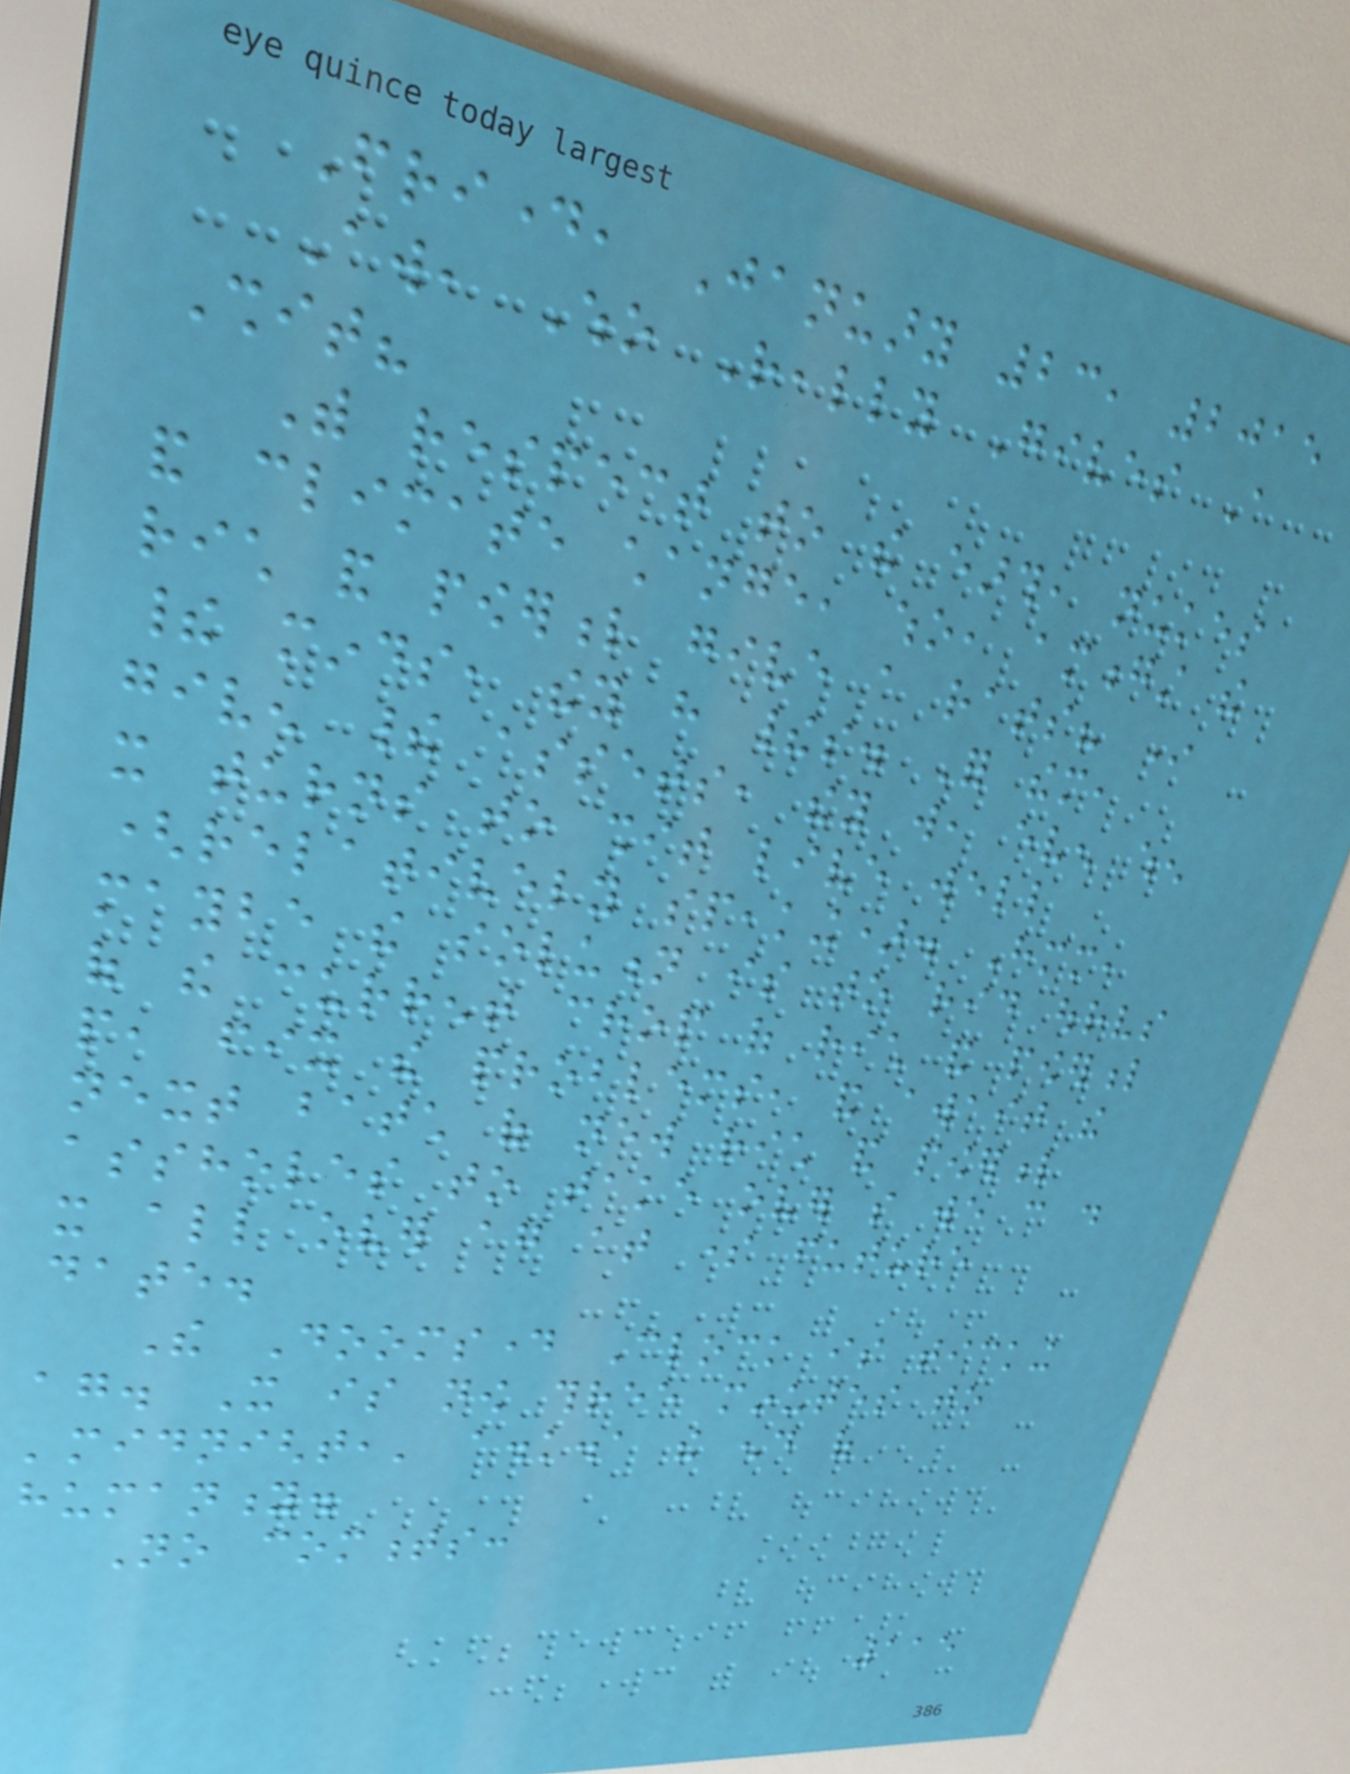Friday, January 23, 2015
Aw, Who Really Gives A
Shit?
With respect to the earth, nukes
and climate change, who, amongst the
rich and powerful give a rats? In
their minds, they have theirs. For them,
given their assets, they will, even when
it turns to shit live well
(relatively speaking). Hmm,
maybe the solution is to rid ourselves
of the current crop of rich and powerful
people, fix the problems, and await the
next batch of new rich and powerful
assholes to take over so we can do
it all over again at some future
date.
The Doomsday Clock is ticking
again. It is now three minutes to
'midnight,' a.k.a the end of
humanity.
No comments:
115
